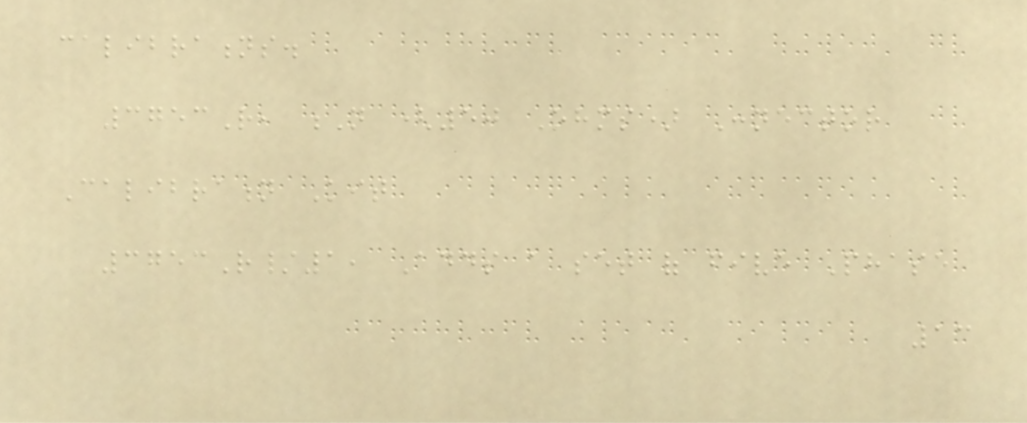calibrations.
3753R, N (50 Ohms) Connector
Calibration Kit
3753R/1, Adds a set of five Phase
13
